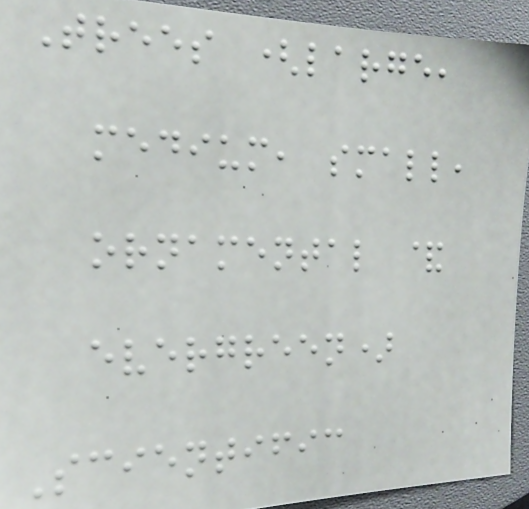Trees (large,
medium, small,
ornamental &
evergreen)
Scientific
